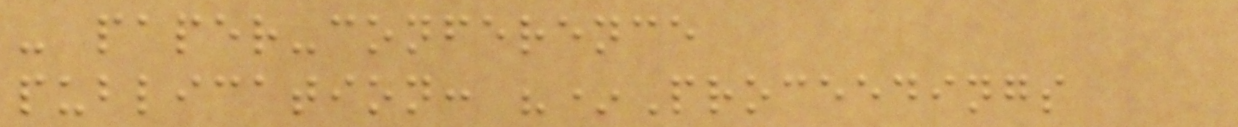- paper-conference
publication: "*Proceedings
